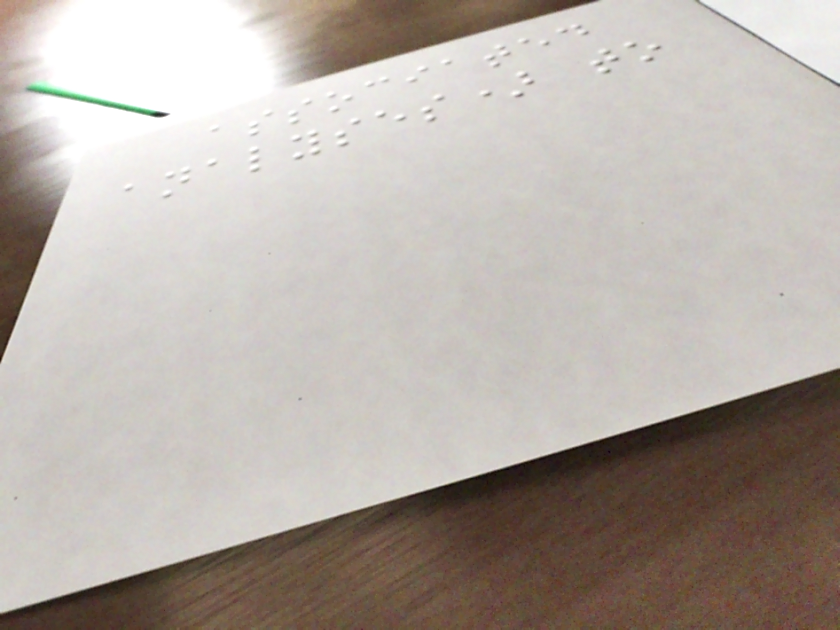associated
analyses) to
